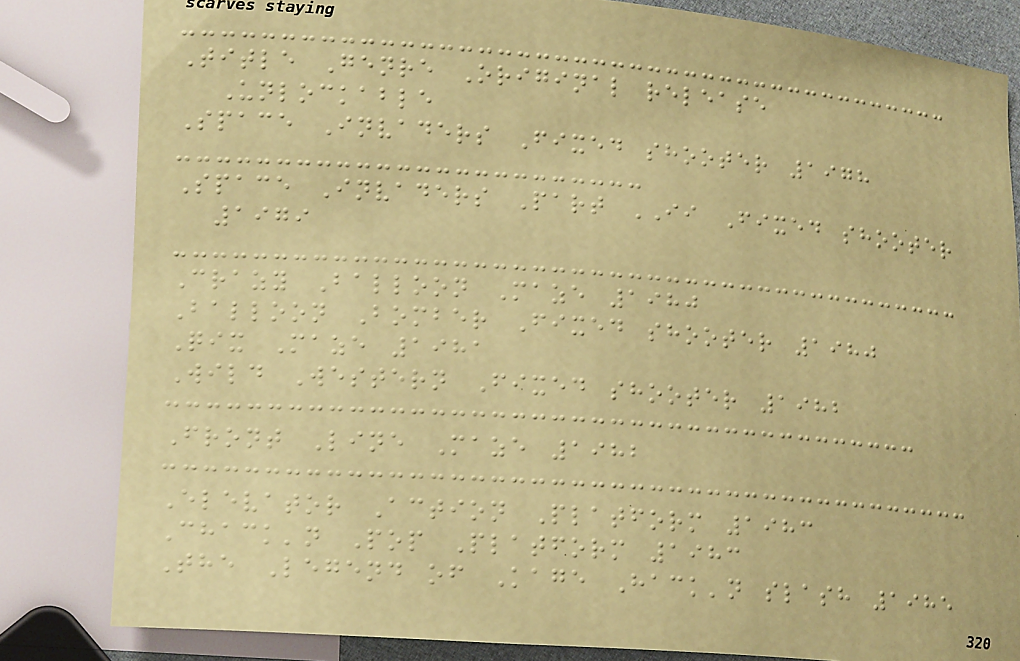Title Genre Original release
Unlockable
Space Invaders Fixed shooter 1978
Space Invaders Part II Fixed shooter
1979
Crazy Balloon Maze 1980
Balloon Bomber Fixed shooter 1980
Qix Maze 1981
Wild Western Fixed shooter 1982
Front Line Maze 1982
Elevator Action Platform 1983
Chack'n Pop Platform 1983
The Legend of Kage Hack'n slash 1985
